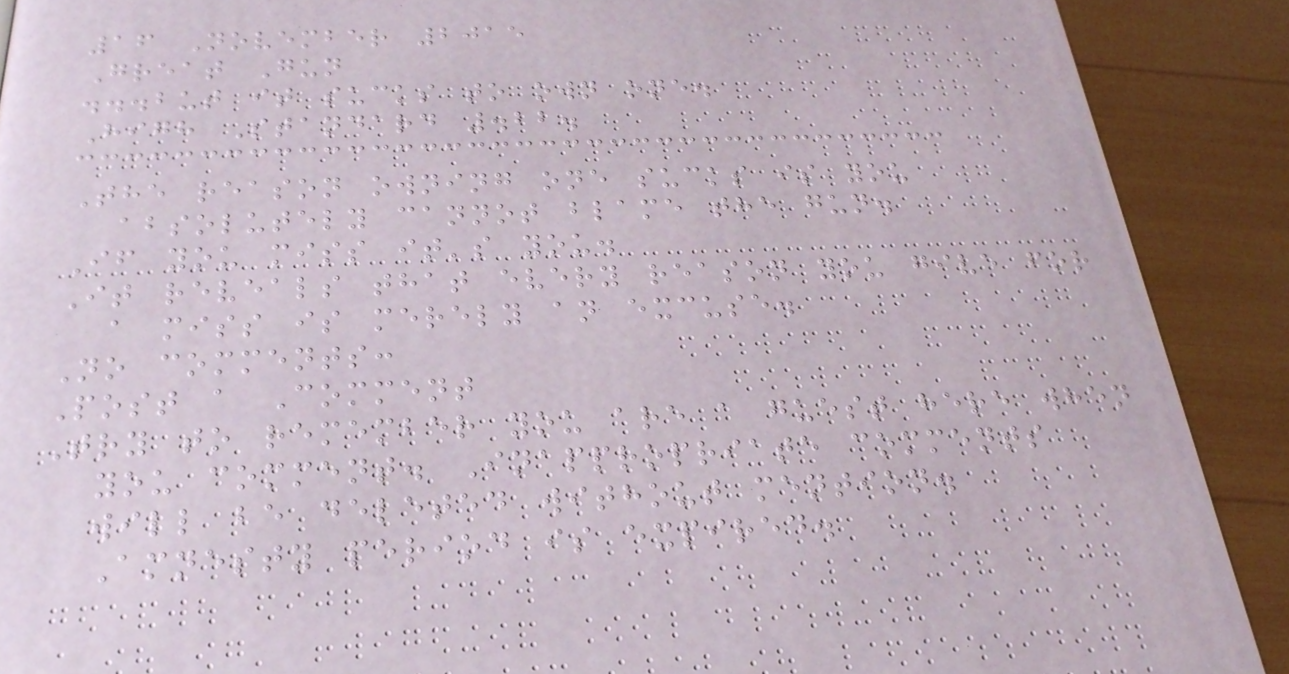16 November 2015
Great Gun
...but it sucks to own one.
High Standard .22.
The reason owning one sucks is you
absolutely cannot blame the gun.
If you miss it's you.
It reveals that every reason you give for
a miss is merely an excuse.
No comments:
Post a Comment
Try to remember you are a guest here when
you comment. Inappropriate comments
will be deleted without mention.
Amnesty period is expired.
